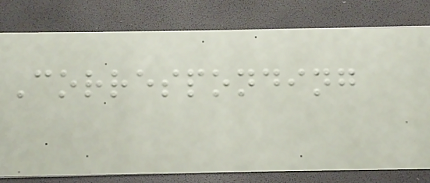Corresponding
